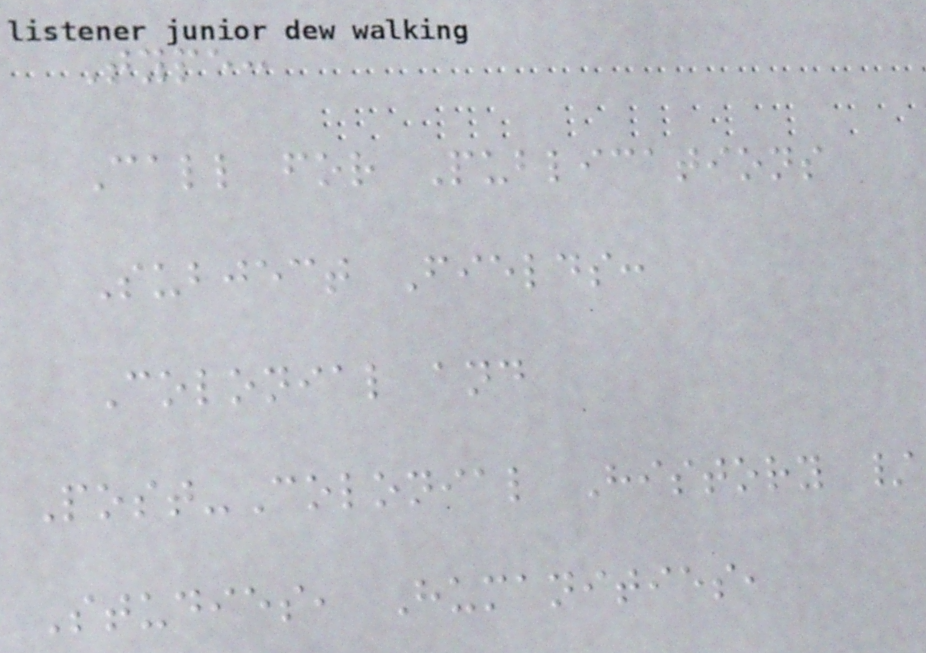Type:
Call for Publications
Subject Fields:
Colonial and
Post-Colonial History /
Studies, Humanities,
